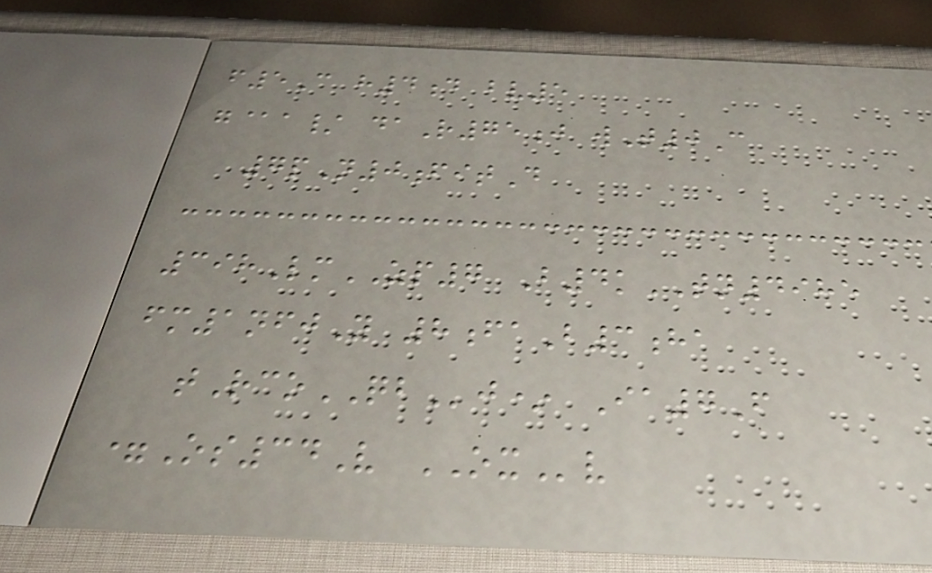f5C h4d bv5
g@a/ daR75j wT0C
7pN0fitD
398LmZP7 B4kTN4985
fm1nfjY 8faB3ha
tRcoQBj* Ia7F
=Os34V OXv
